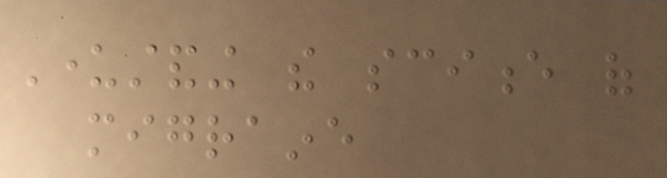Understanding the science of
migraine
